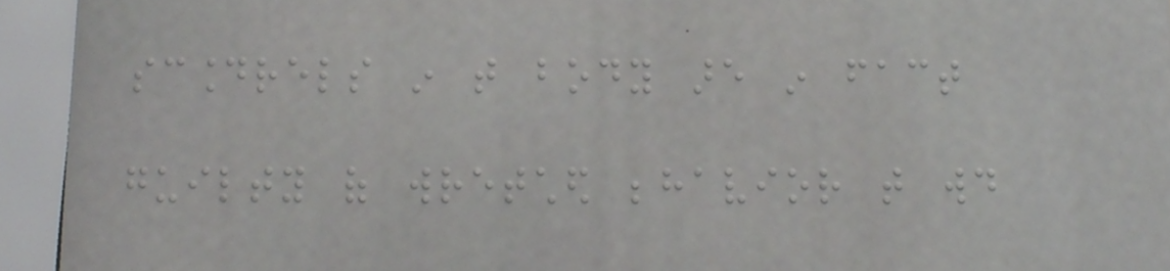scoundrels in that body are in fact
guilty of wretched behavior that would
